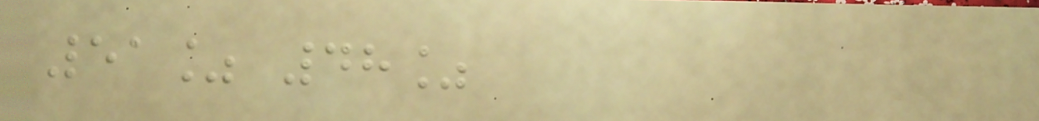51% 48%
